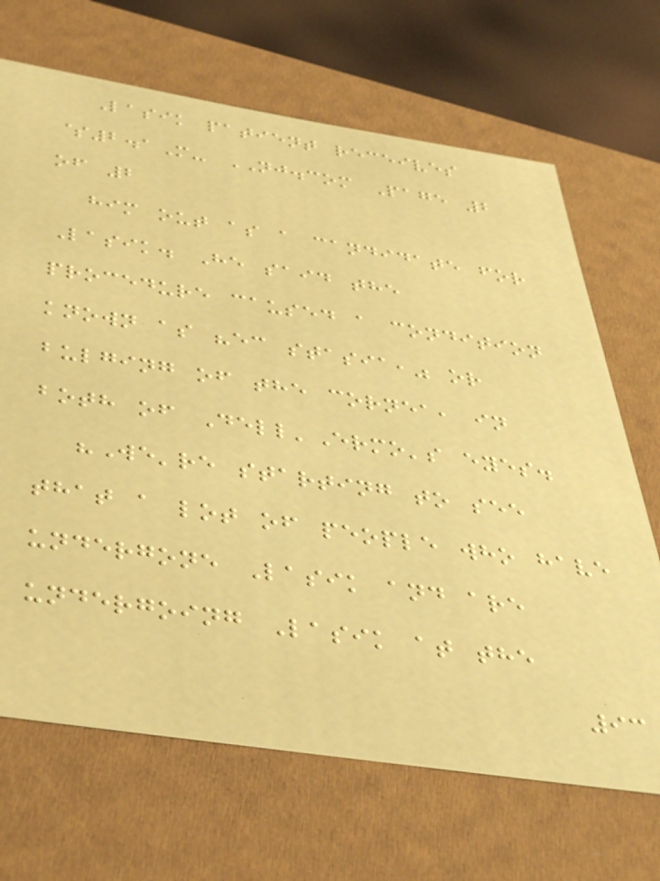Lasik patient receives
$2.1M- NJ.com Page 2
of 2
him out as a candidate for
Lasik. He said the
procedure caused a condition
known as "ec stasia," or
bulging of the cornea, in
both of Dell'Ermo's eyes.
"We're starting to see
that a lot of people who have
undergone Lasik and are
undergoing Lasik at the
93
